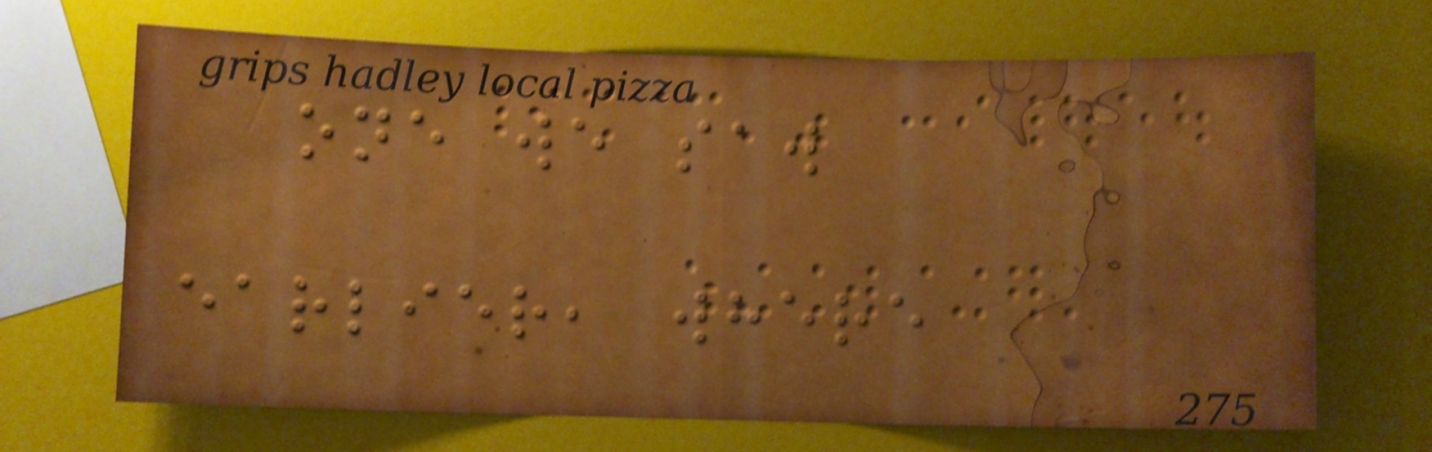one we saw
earlier, where
